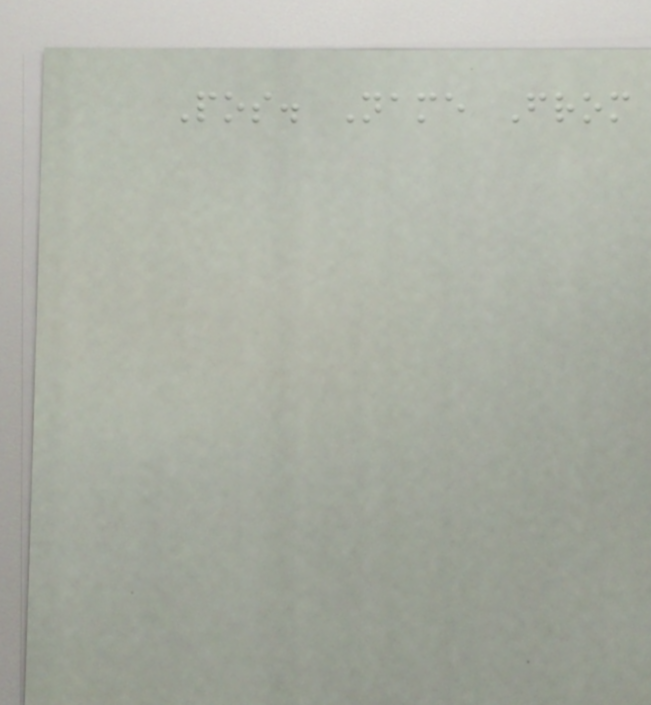Pos. Name From
